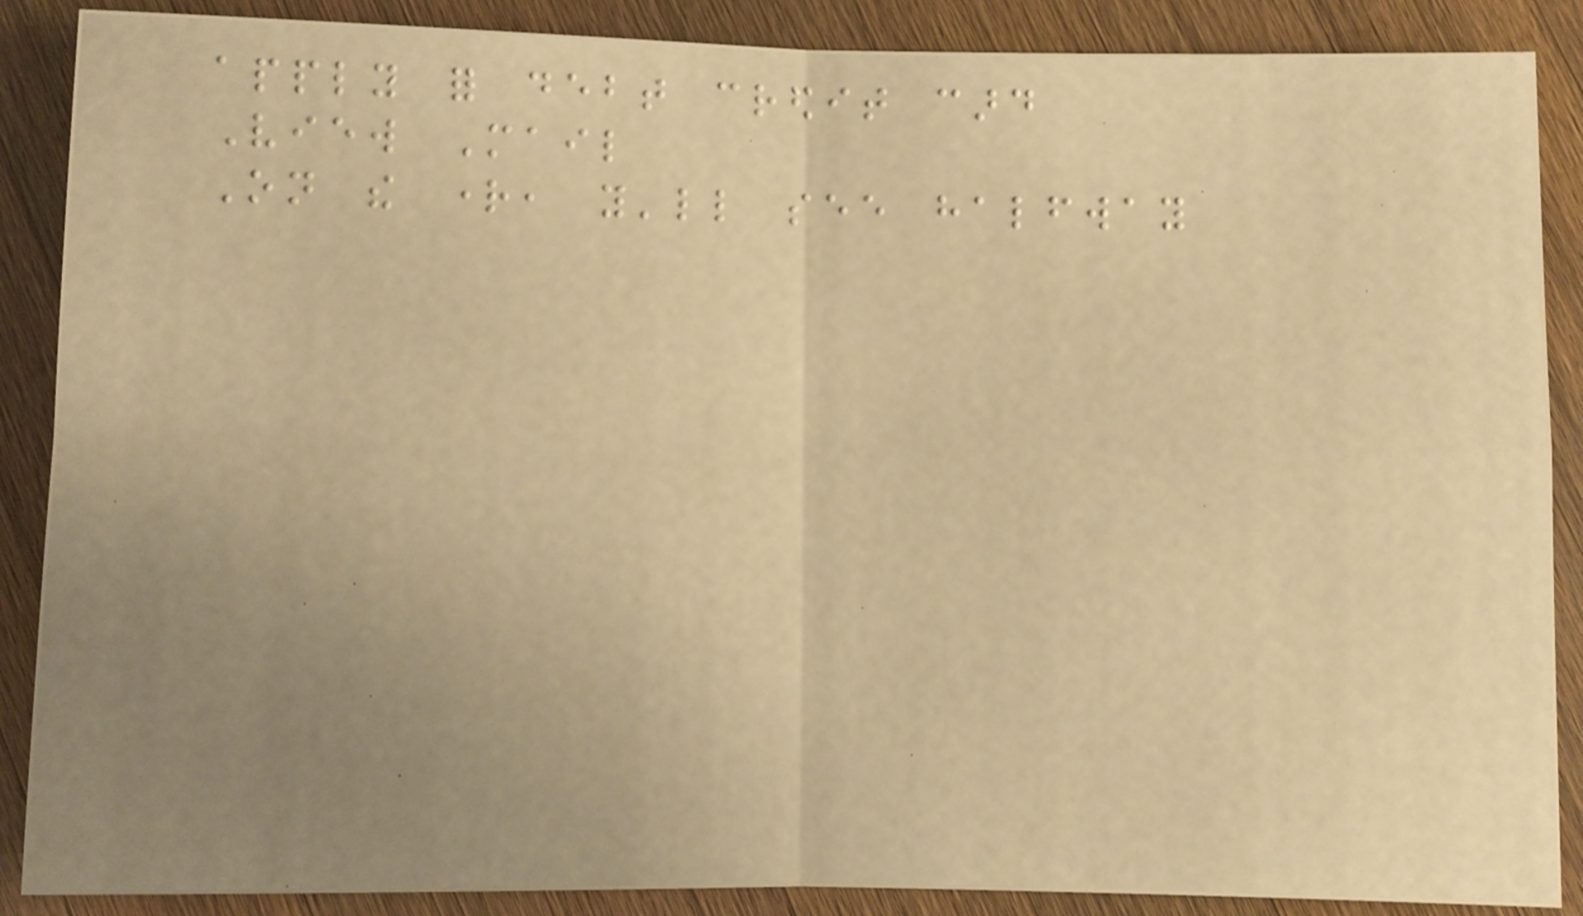apply for debt credit card
View Mail
On the right, you'll see halfway
